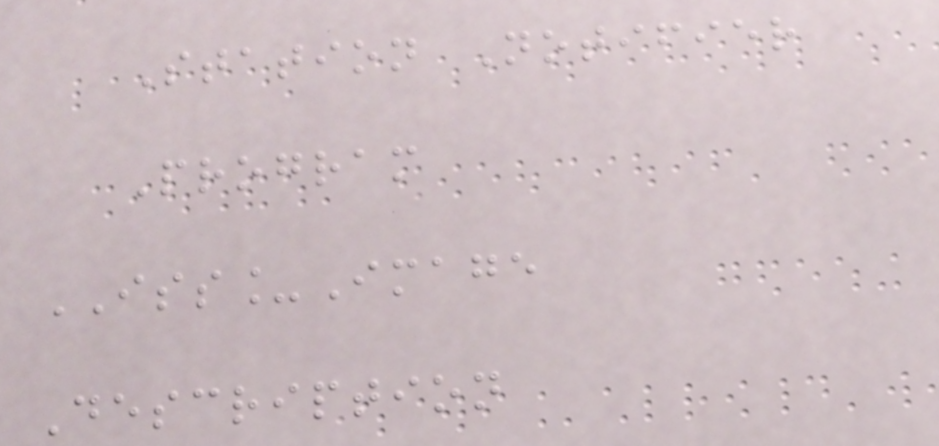Station Notifier
Program
ISS_Image
Description
